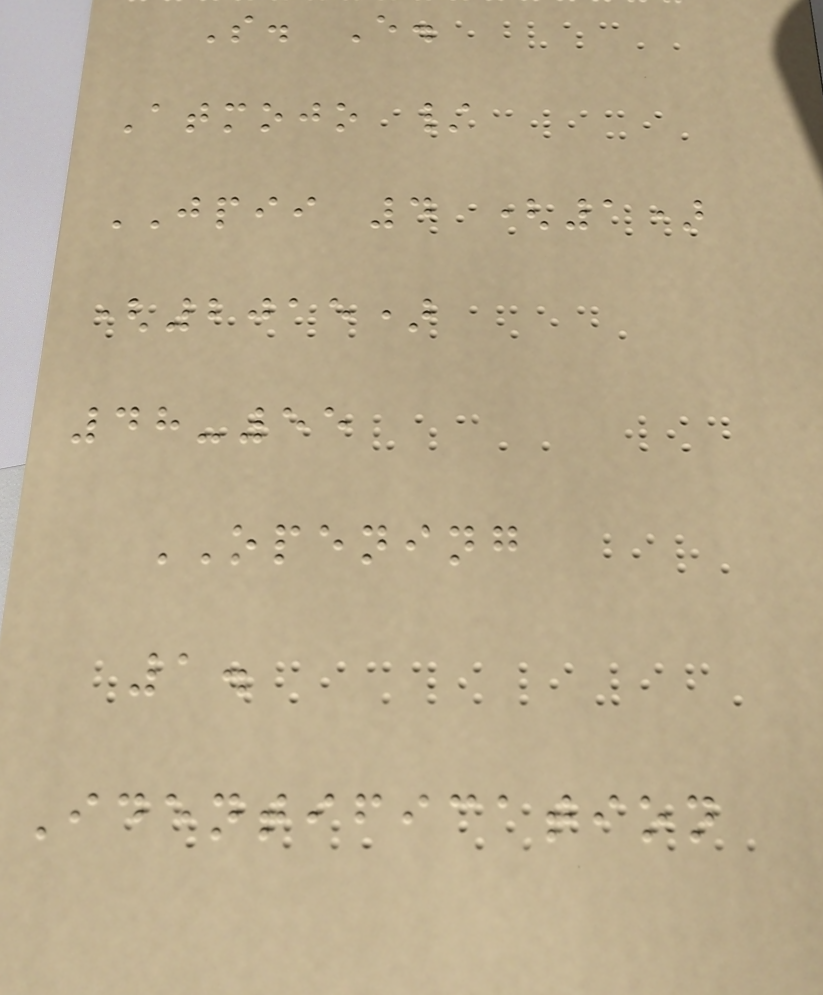S. E.
Atmojo /
JPII 4 (1)
(2015)
48-55
OPENING
1.
Identification
